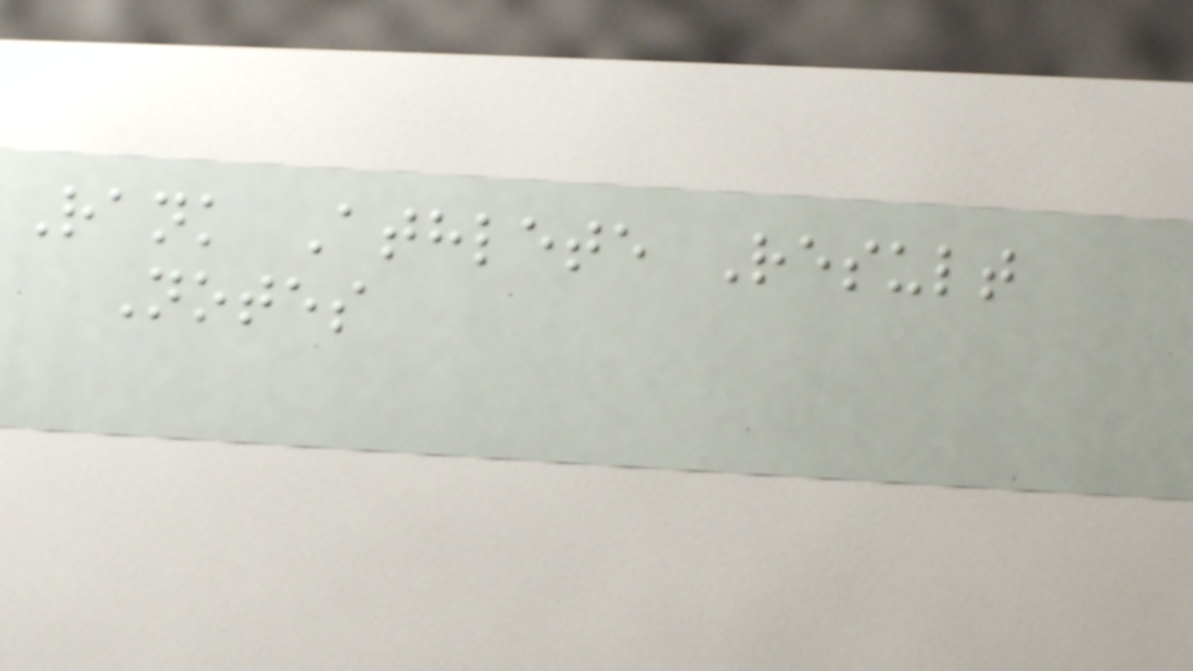Rank Athlete Result
Notes
